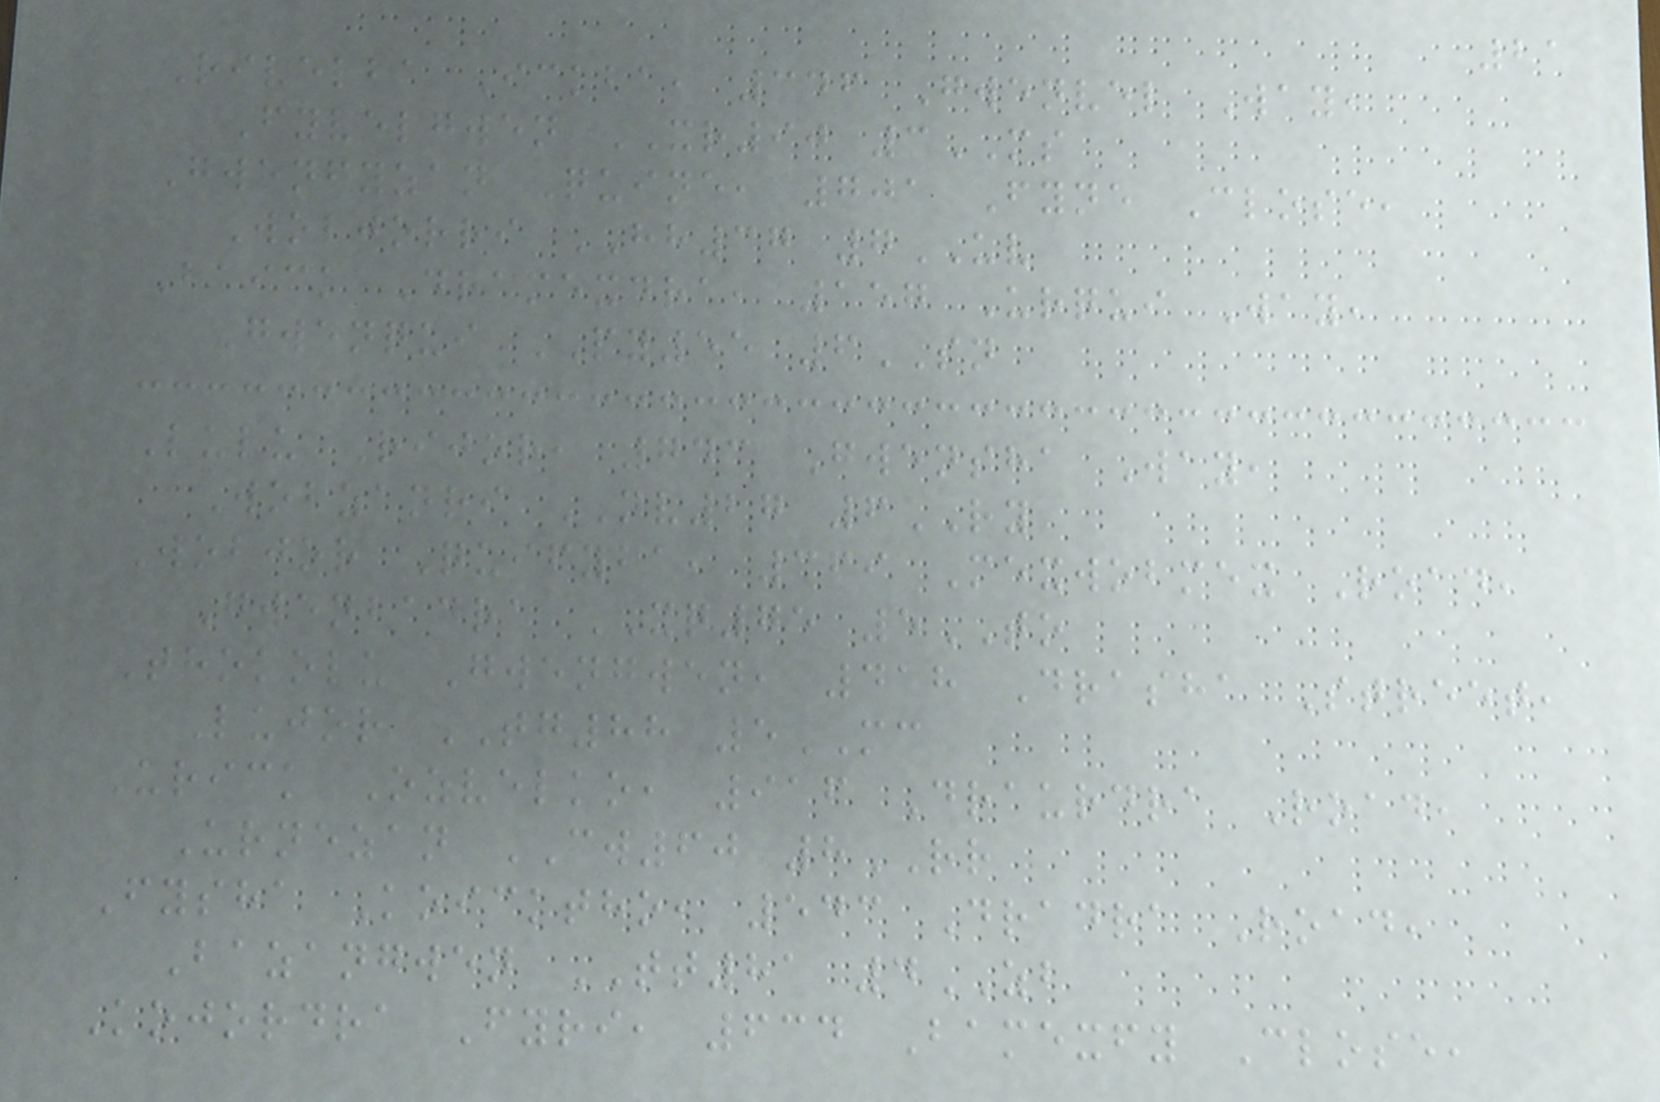21
Rivelba Ickba, 346 Gwenvel Way,
Fyvelgwen XR90 3MS
Gwenfyzan Quine, 701 Fyne Close,
Wobjorri HH37 7UV
Baick Dramexdra, 157 Urqui Way,
Gwenqui PY55 6SN
Lulu Rijor, 743 Gwensha Way,
Wobzanri NV27 6RY
Wobjor Quifyba, 369 Mexwobmex Road,
Gwenbadra XQ75 5TO
Thokolu Gwengwen, 418 Drasha Street,
Lujor TG88 5MC
Urick Ozvelko, 916 Draurdra Road,
Urnezan CW60 8RR
Fysha Koicktho, 543 Dradra Road,
Bazangwen TT81 4ZB
Kojordra Fyri, 634 Bamexfy Close,
